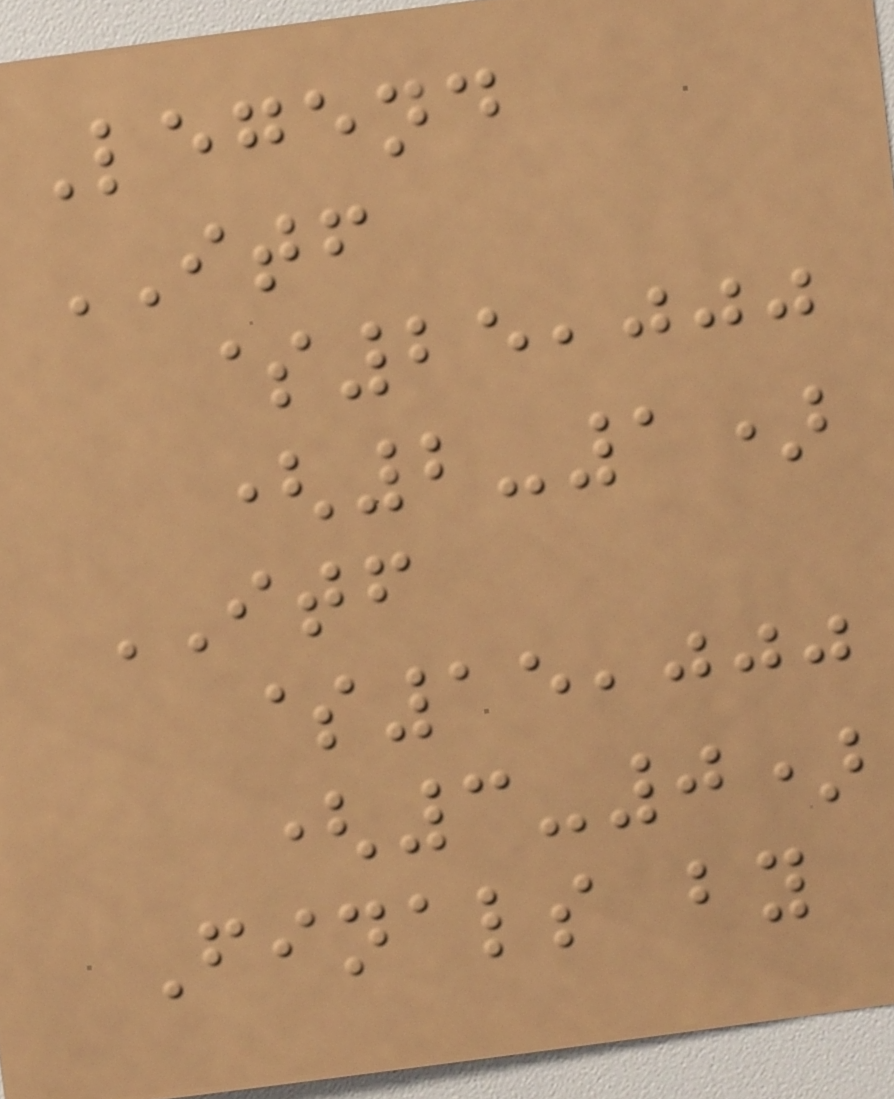Legend
ITF
$25,000
(2-1)
ITF
$15,000
(3-0)
Finals by
